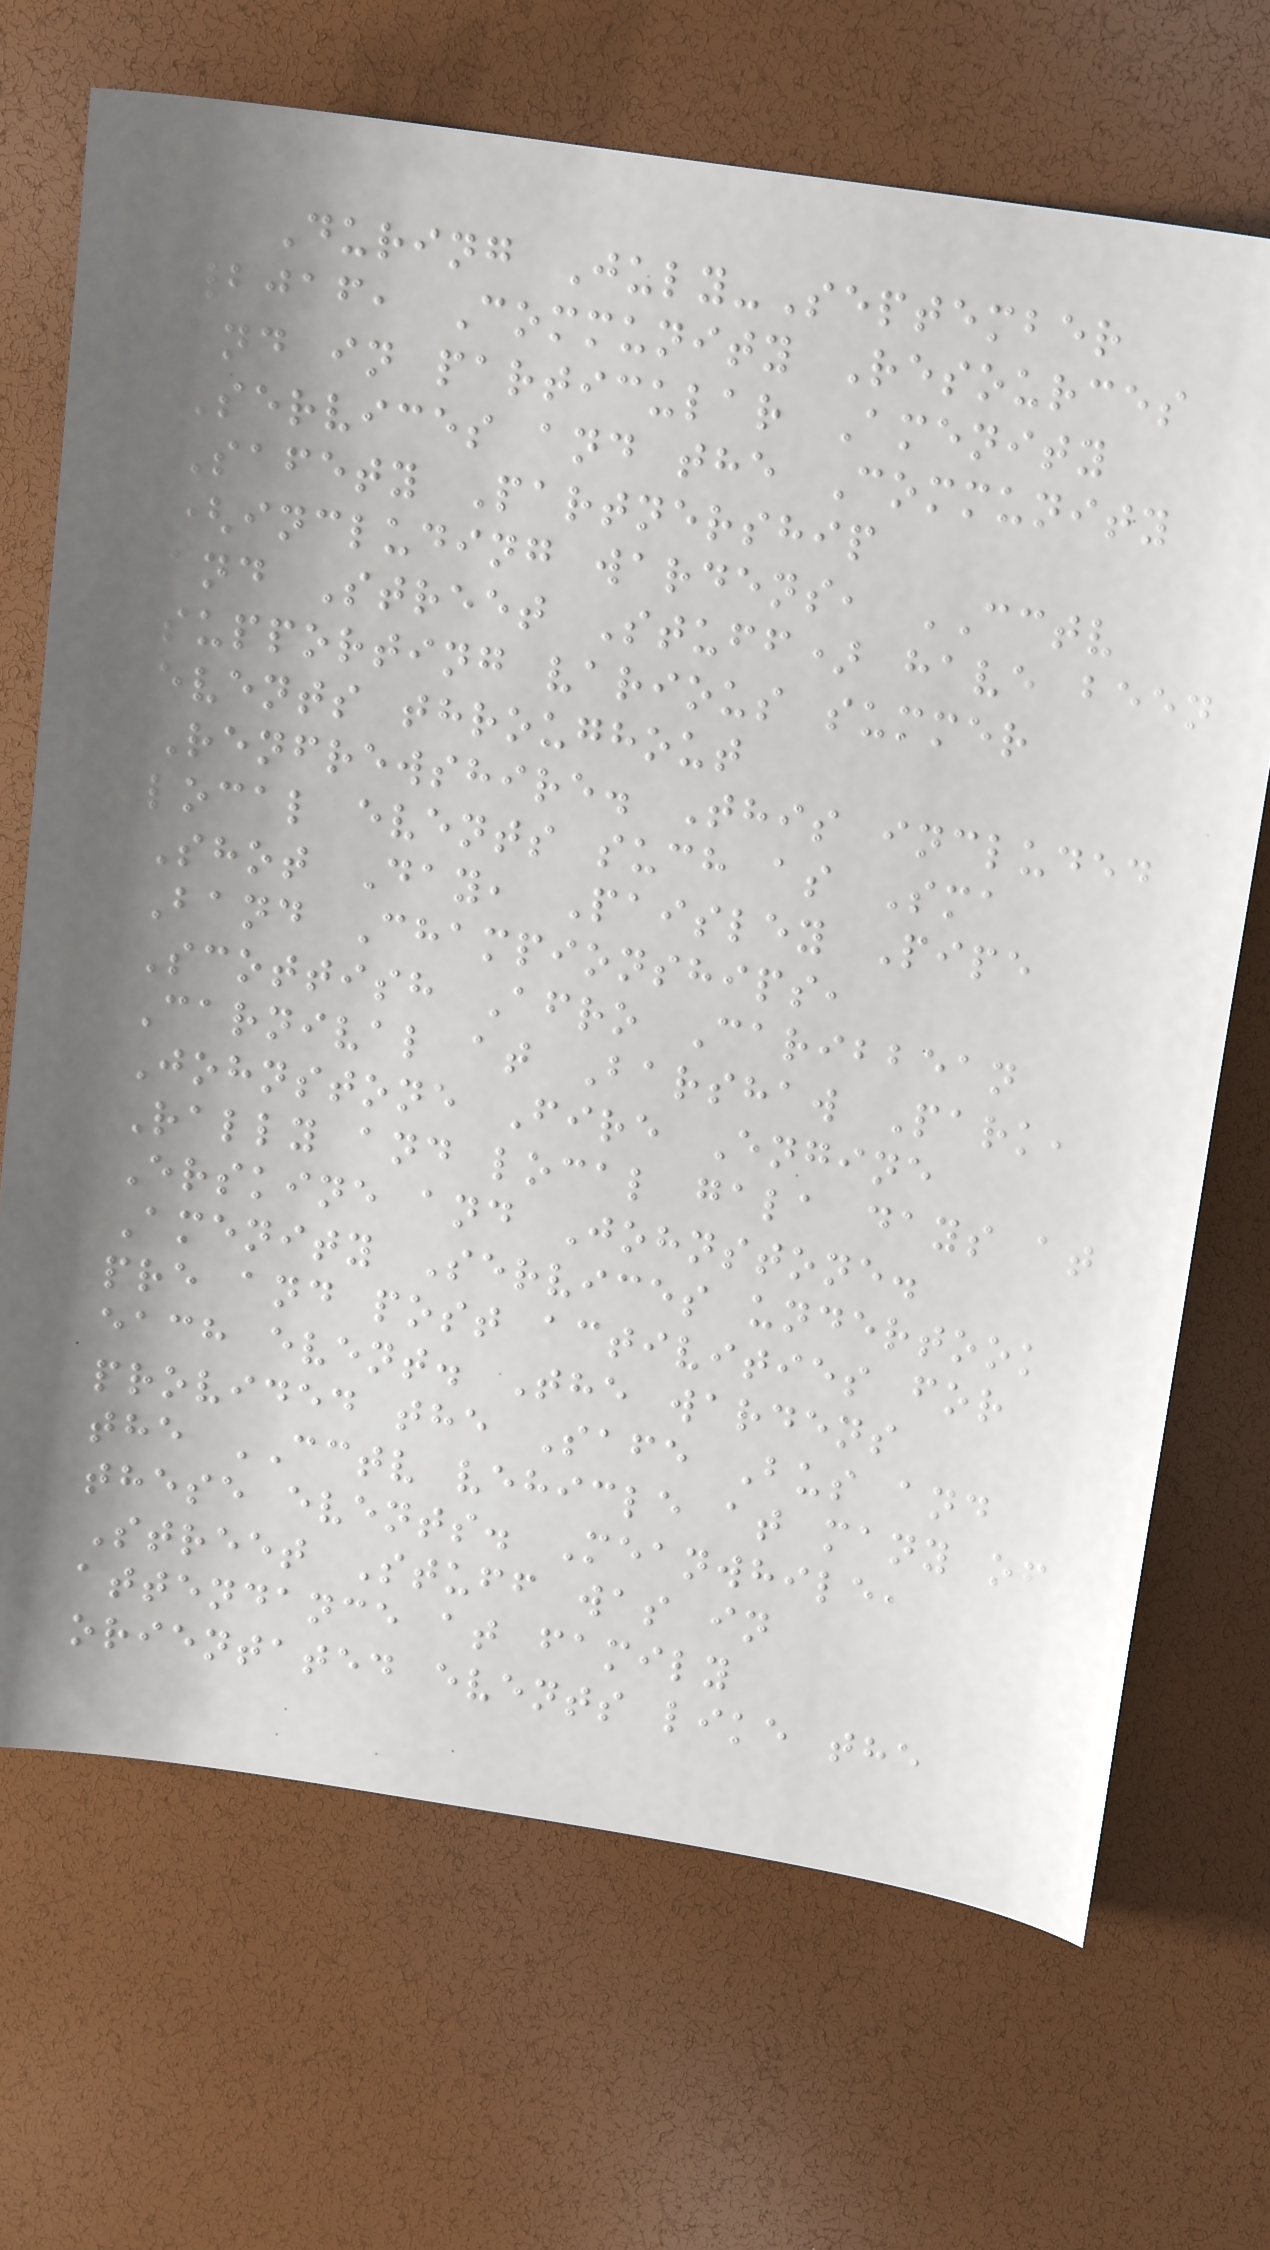During July-September
2016, Community Resources
and in particular Amenity
Services and the Community
Safety Partnership
(including wardens, CCTV
and Street Stuff) have been
supporting various summer
events throughout
Renfrewshire. This included
local events such as Sma
Shot Day, Paisley Pipe
Band Championships,
Scottish Afro Caribbean
Carnival at Barshaw Park,
Johnstone Fire Engine
Rally and local gala days at
Erskine and Johnstone.
Amenity Services undertook
pre and post activities for
each event. The wardens
provided the Safe Bus and
the CCTV vehicle at many of
these events. Meanwhile,
Street Stuff was in
attendance at family
orientated events like the
